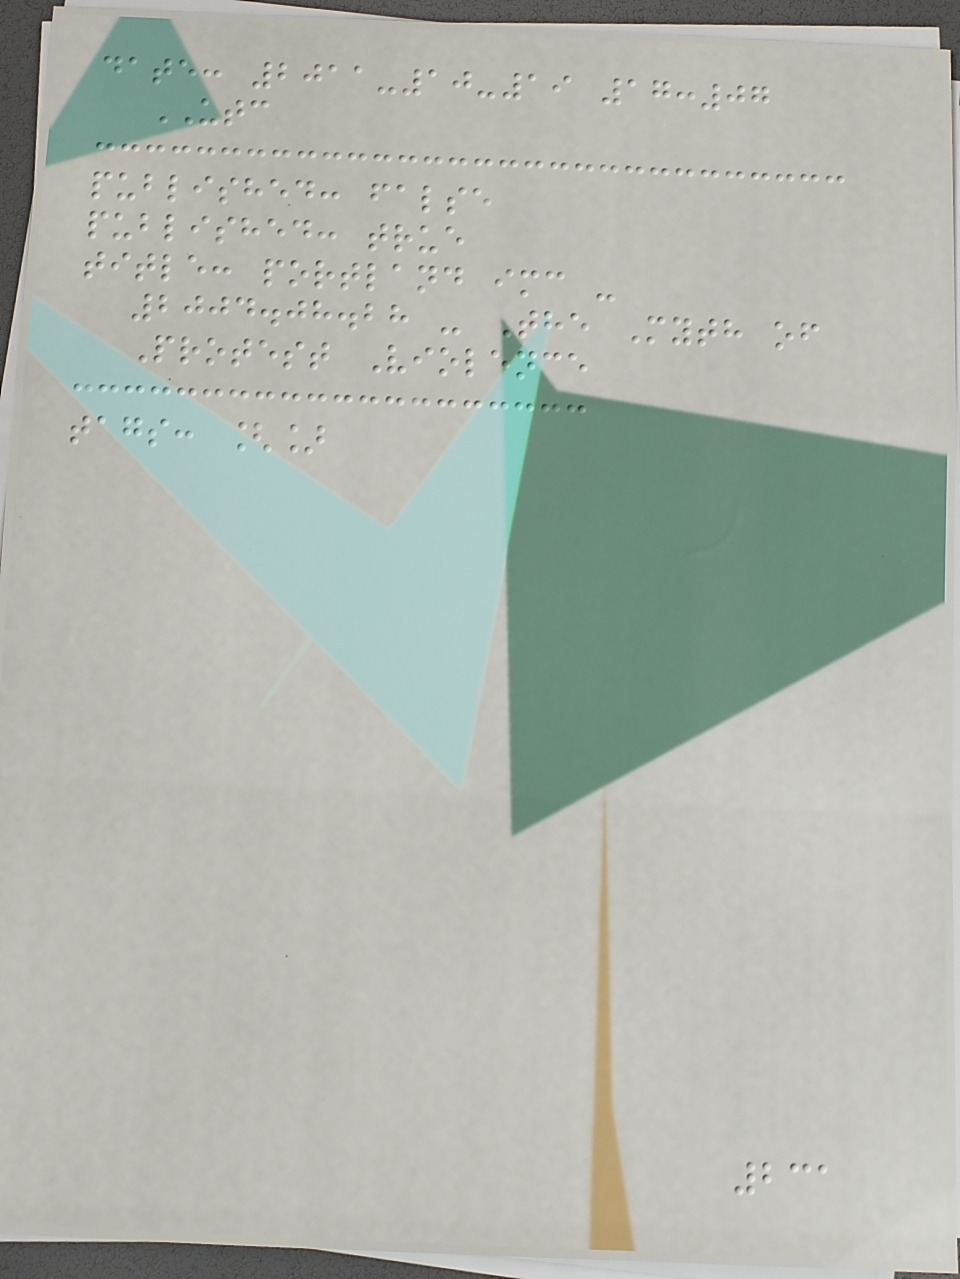date: 2011-10-19 17:07
UTC
published: false
published: true
title: portland imc -
2004.08.28 - The Myth of
Protest Violence
tags: []
231
